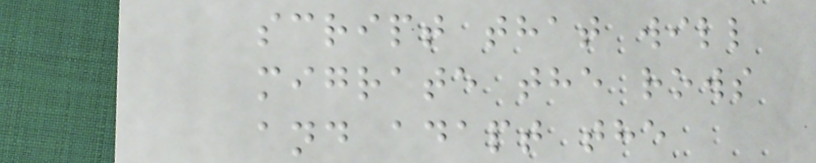script that will
migrate the rows
and adapt the
